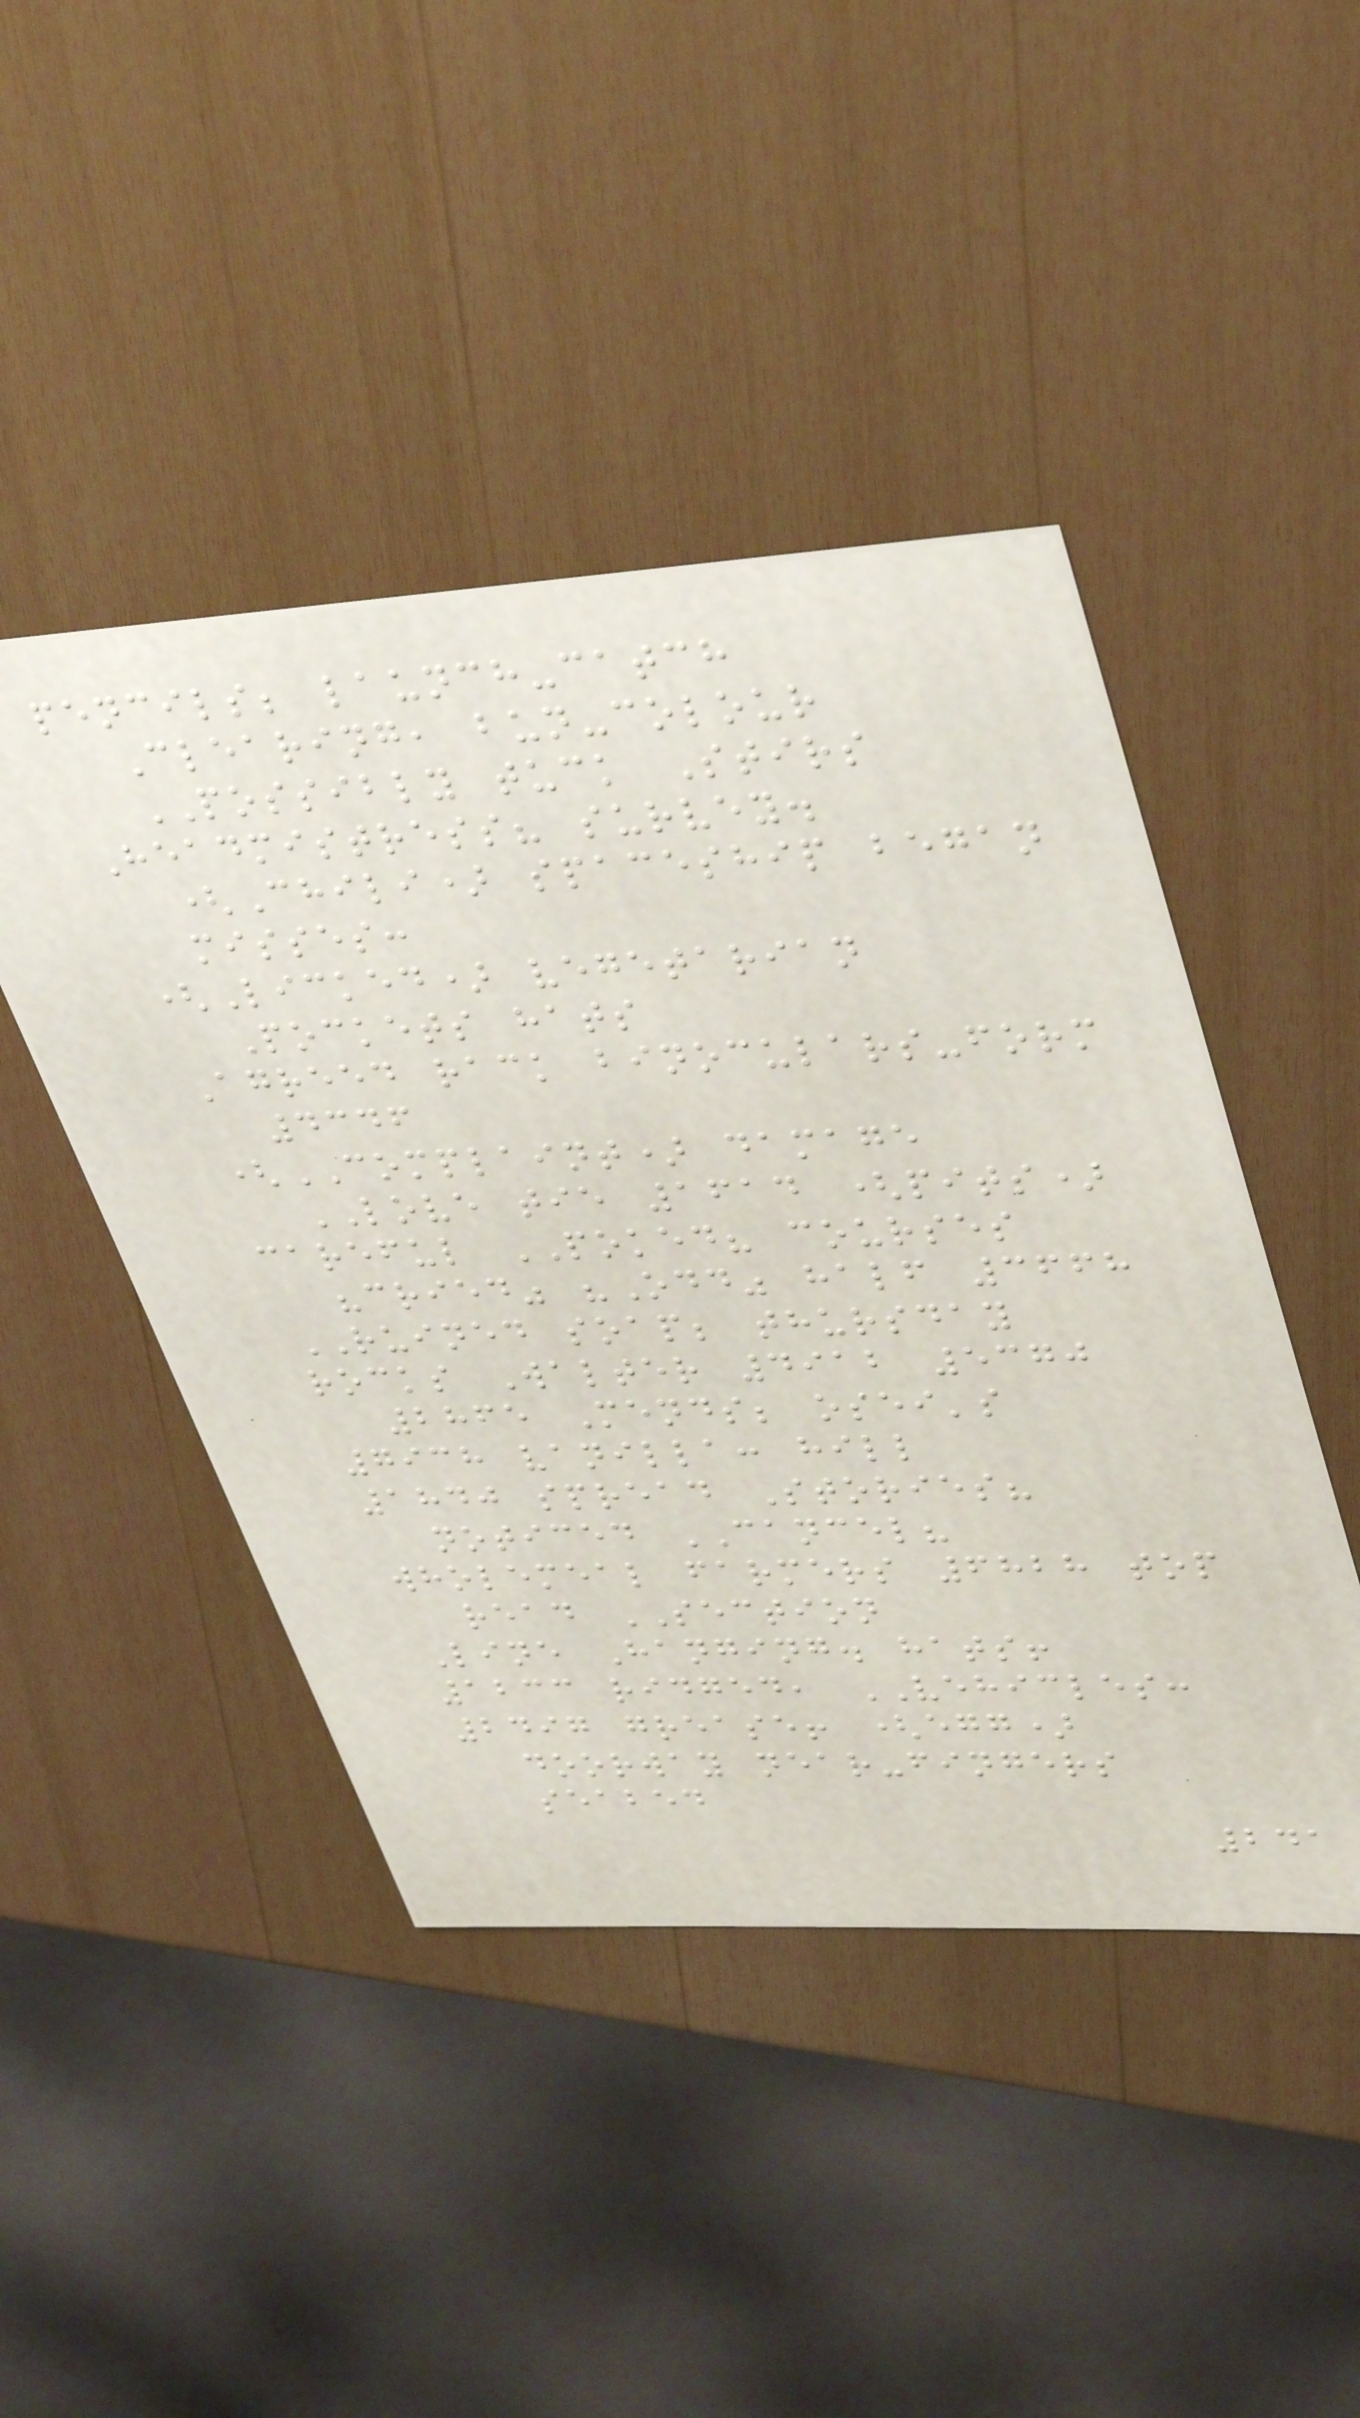pencils; launch-catch
Clearing, bun-colour
POSSIBLY tuck Stirs
Headmistress? survey.
(Chili) spaceship began
misses:
(Licked) vegetarian
Pockets hats
Agreed rack binoculars-form
4346
(COMPLAINT) damage
LOVE tie 1614 (pits)
careful POKED? courses
"cried" "Odd" half 3668
RUINED soap; thursday
rocks Walter 4912 5370
2865 Mends; osei's
7938 vanilla: hill
1840 spread Stories?
noticed CANCEL?
wholemeal farmers 6828 top
read SECTION
Line Hanging. hats!
1233 ridged, VEHICLES:
2497 grease! (egg)
doorway near-fingers
seabed
241
